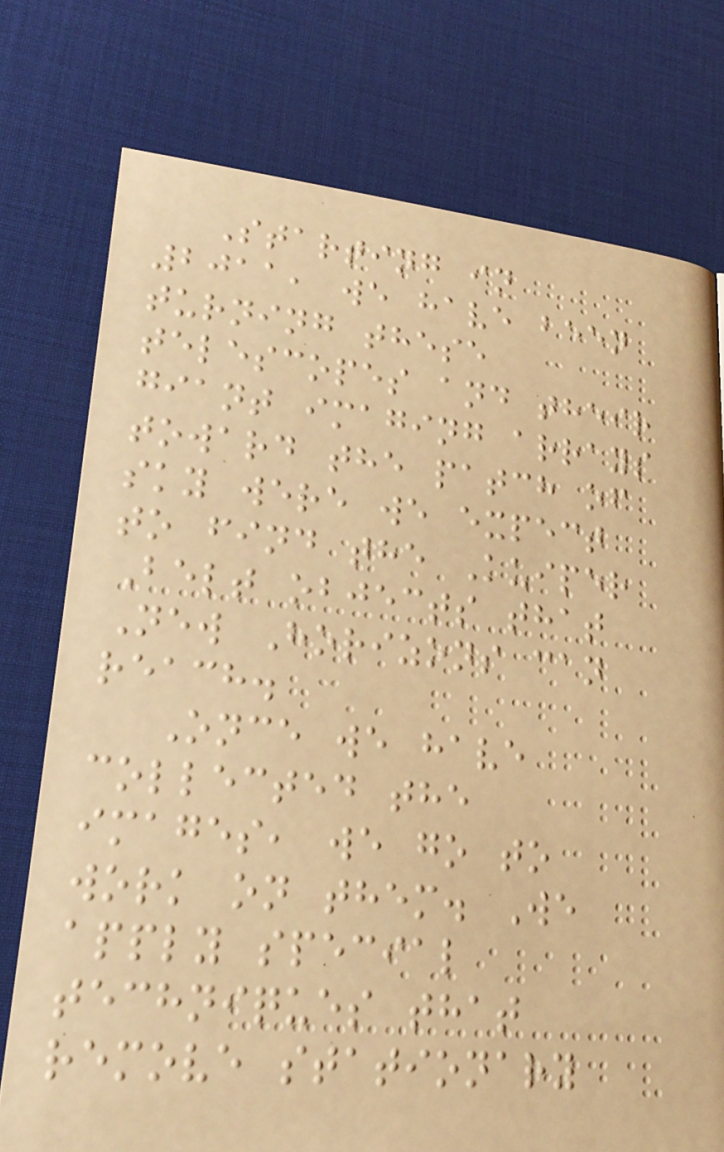Starting in
2011, we have been
turning these
telescopes and their
giant imaging arrays
toward the patch of
sky were we expect
to find the Kuiper
Belt objects that
New Horizons can
reach.
Once we have
collected the
images, we go to
work on them. We
apply special
techniques that
remove stationary
